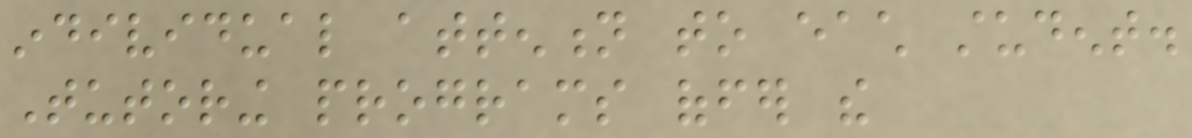individual attention to each student.
Tutoring programs offer the
